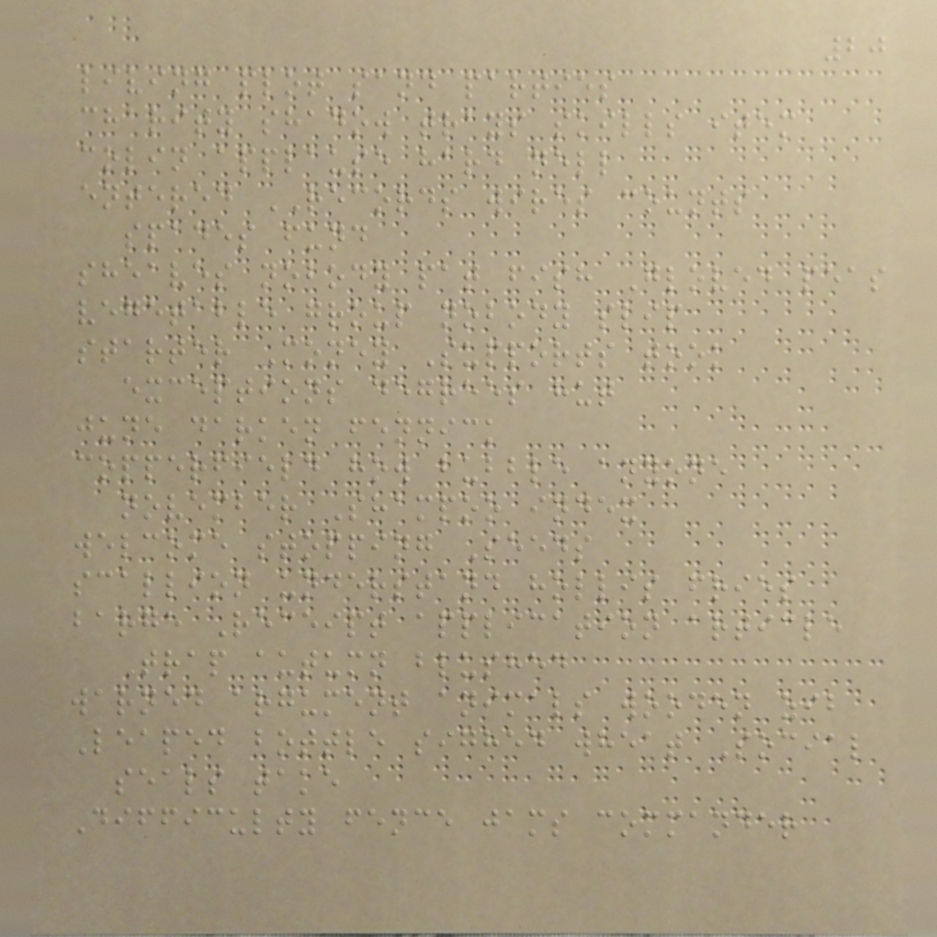20
living plot sand parties
charity shadow trays skills item
colin applause hard nell
entered RECORDS wires counts
spades fund
sheaves nobody pat fish Gloved peas
vegetable group nobody slip
starter Money Supports took
exceptions degrees hut
june darken fennick
copperfield how bubble anyone
november Shampoo index
welcome stopping Seeds
scallion understand hollis fries
barge Receipt application article
Trap autumn blushed
warned argument animals wooden zib
Leaped bottle sighed wheat Social
seals take
Difficulty fence jams commander
